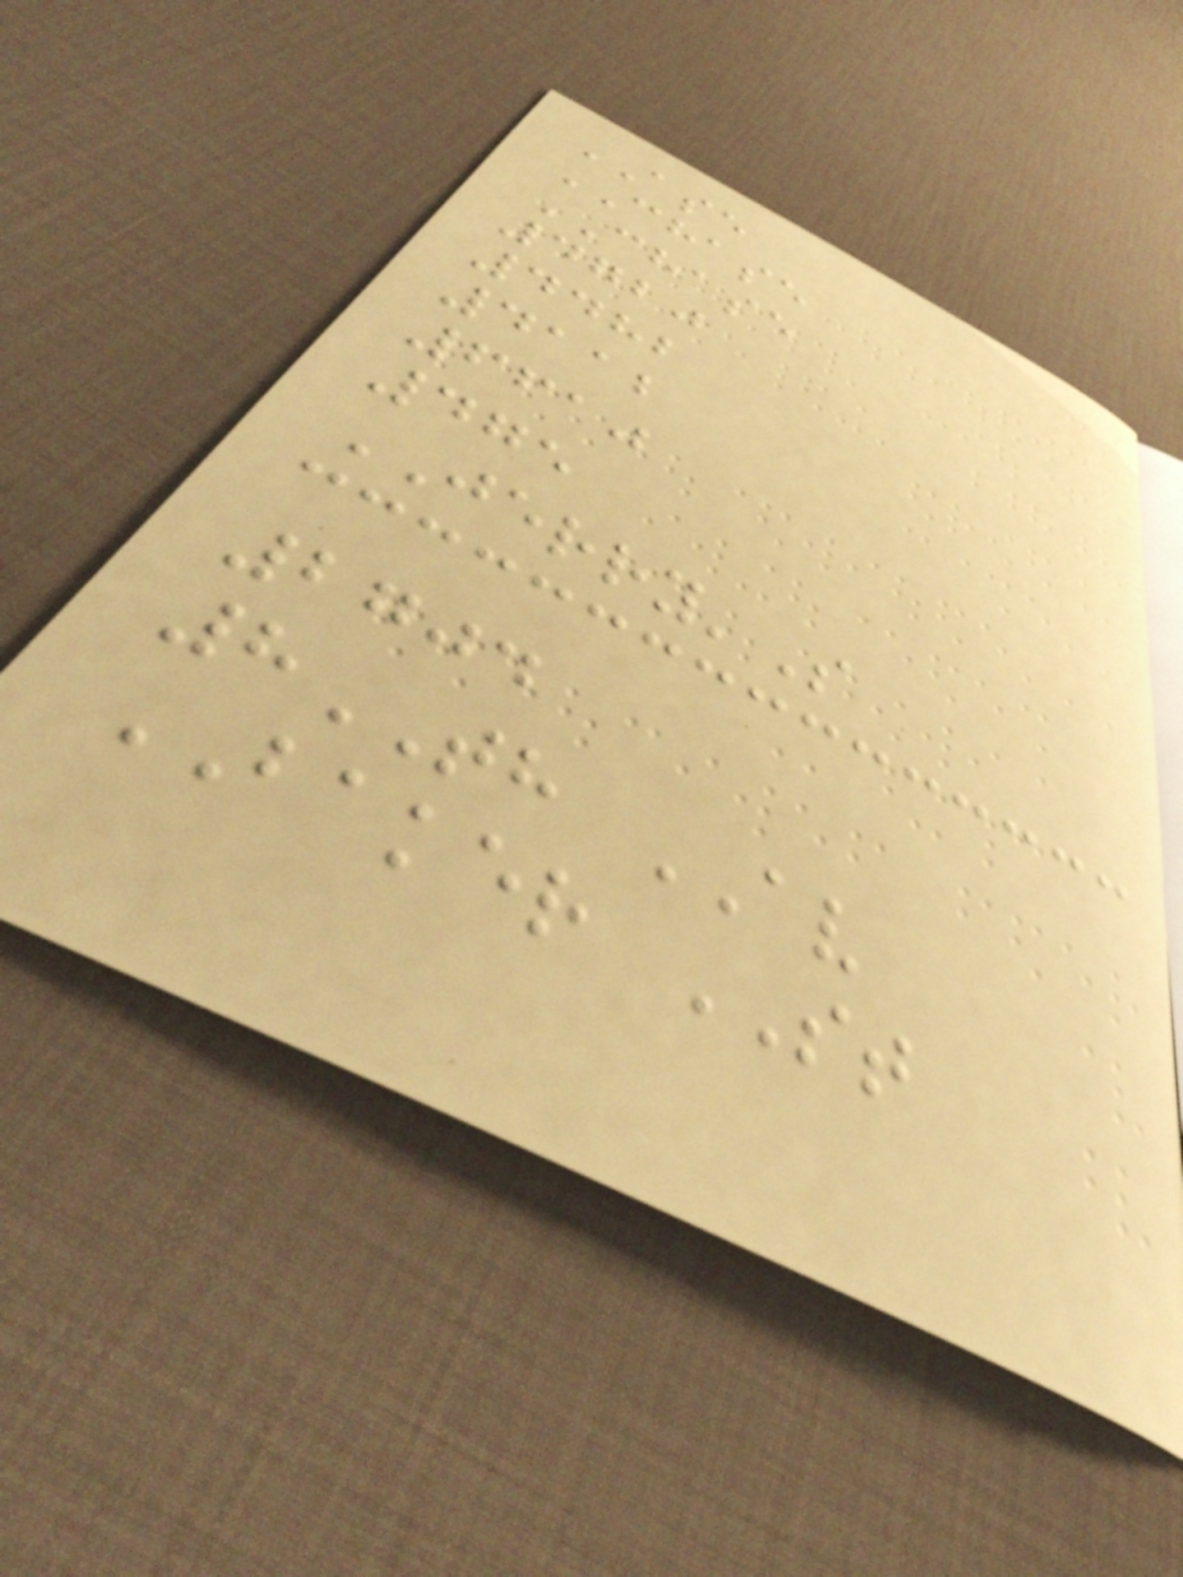ASE
CHASE
CHASE
4720
4482
4112
6610
475
JERRY'S
2704
8TH AV
BAKER ST
